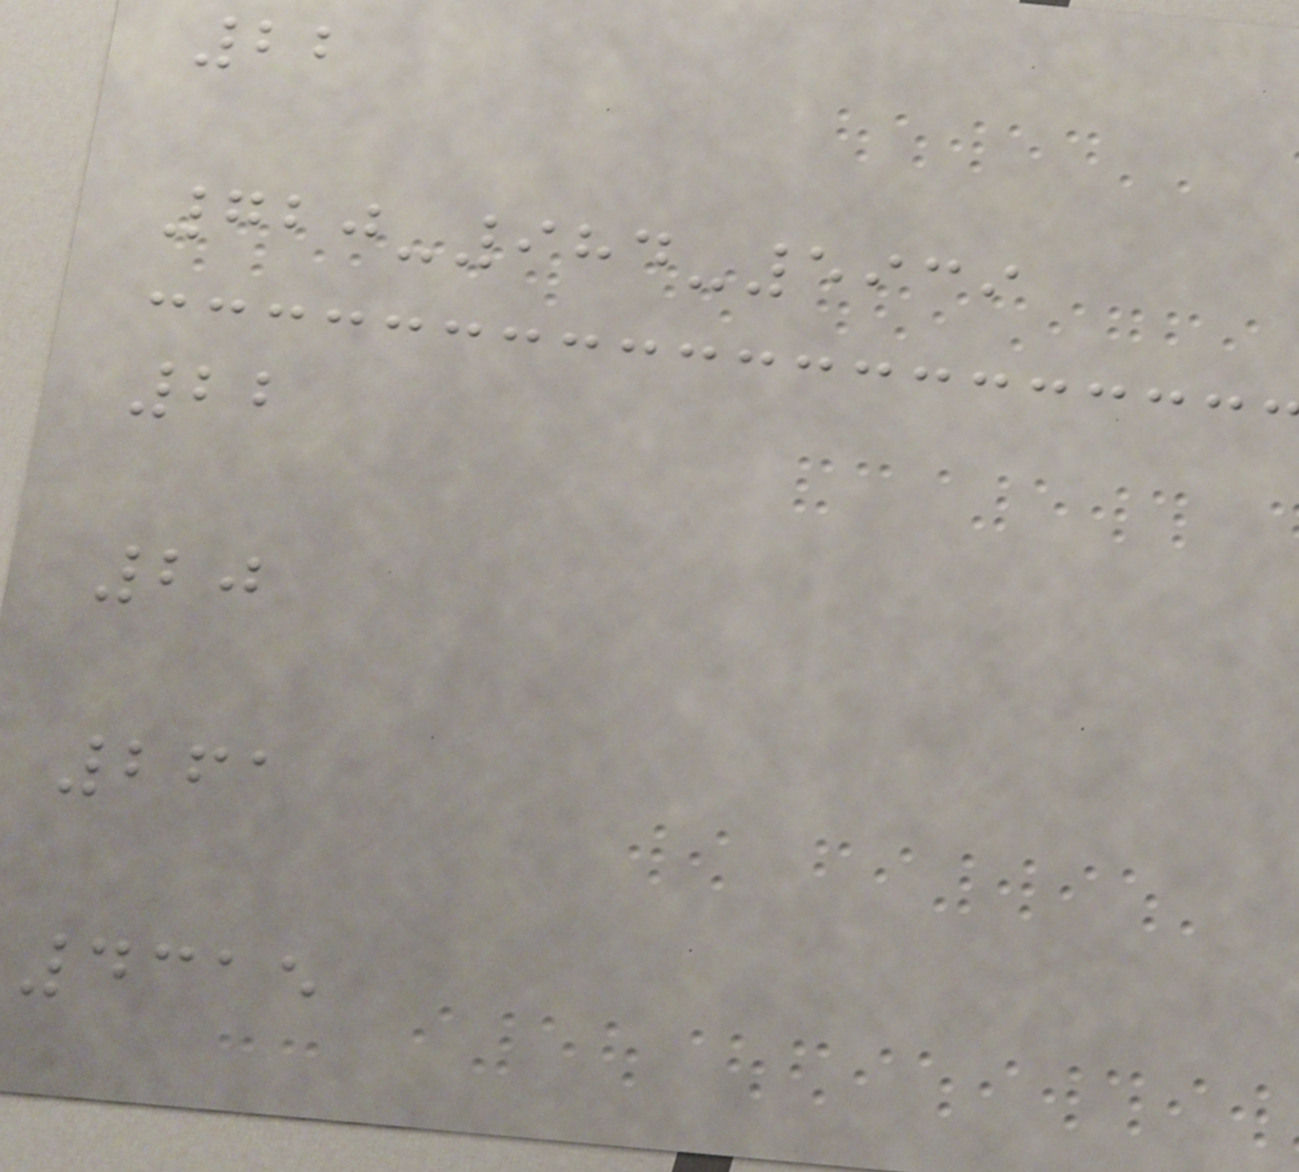22
720-984-5939
22
20
261
4315
